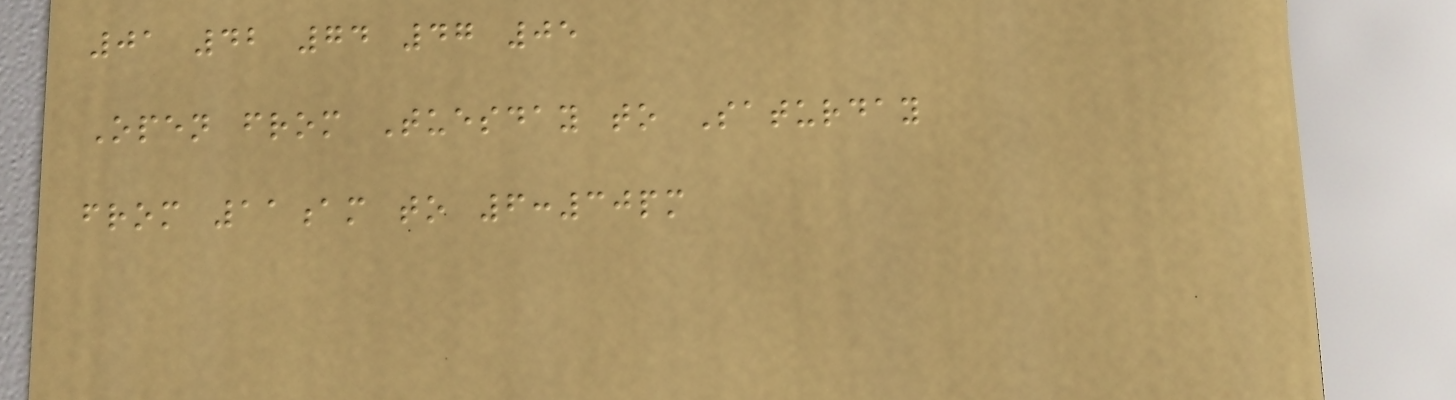01 42 74 47 05
Open from Tuesday to Saturday
from 11am to 6:30pm
